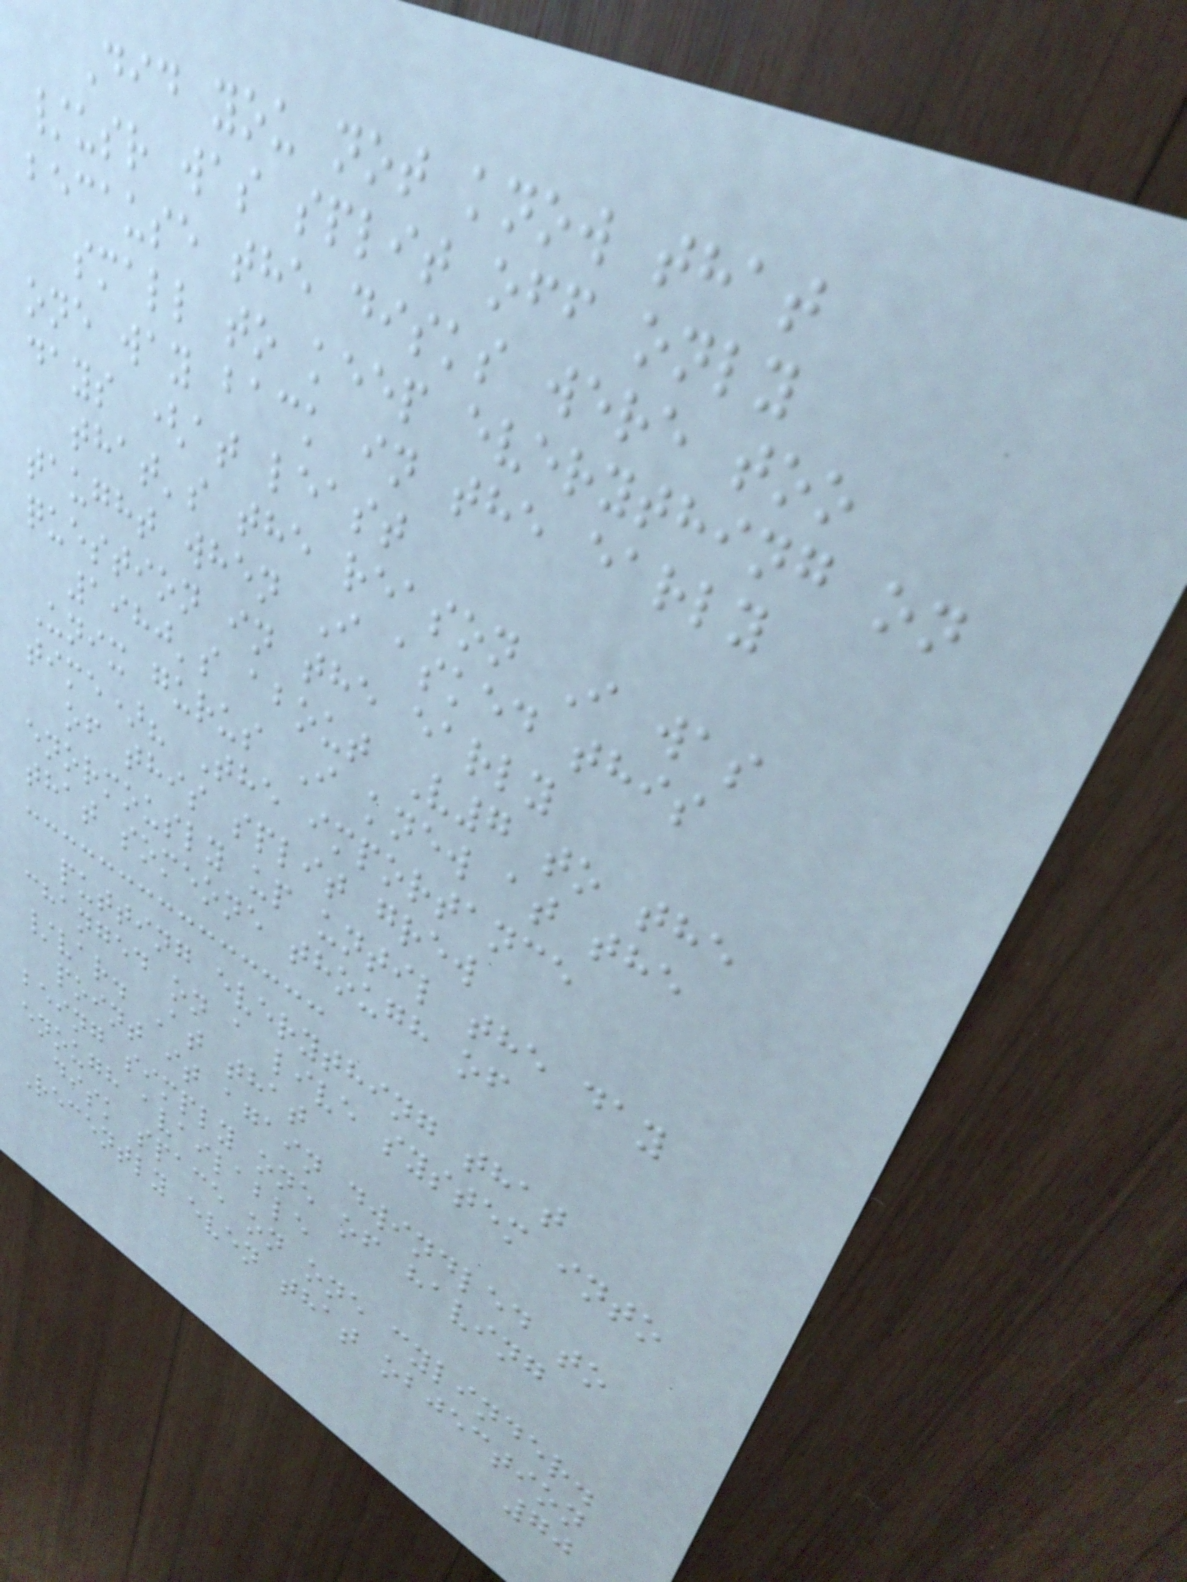Did you not know that
/usr was split off only
because the disks were too
small to keep everything on
one way back in the early
days (at least
that's the reason I was
taught when I asked this
question in the early
1980's about V7 to the
Unix gurus I knew at the
time)? The importance
of this split grew
enormously up until the day
that someone though of
putting everything that
changed on a live system into
/var. At that
point it again dwindled to
being simply one of having
enough available
disk space on one cylinder.
Recently even that objection
70
